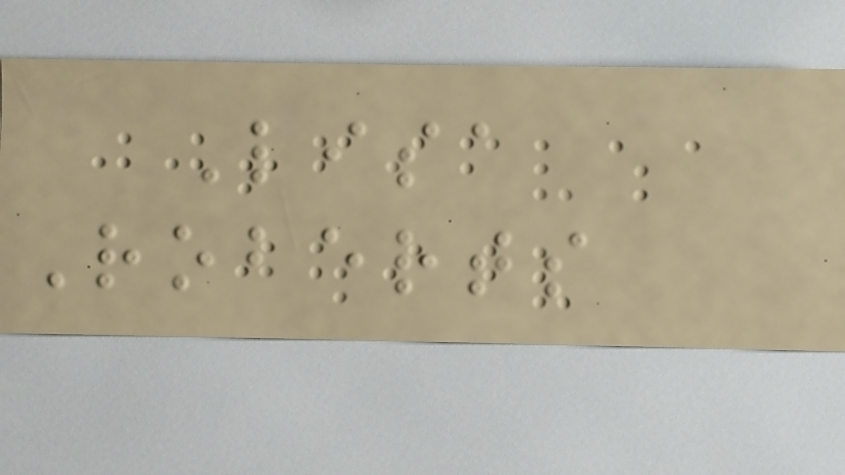Lisa
Roberts
